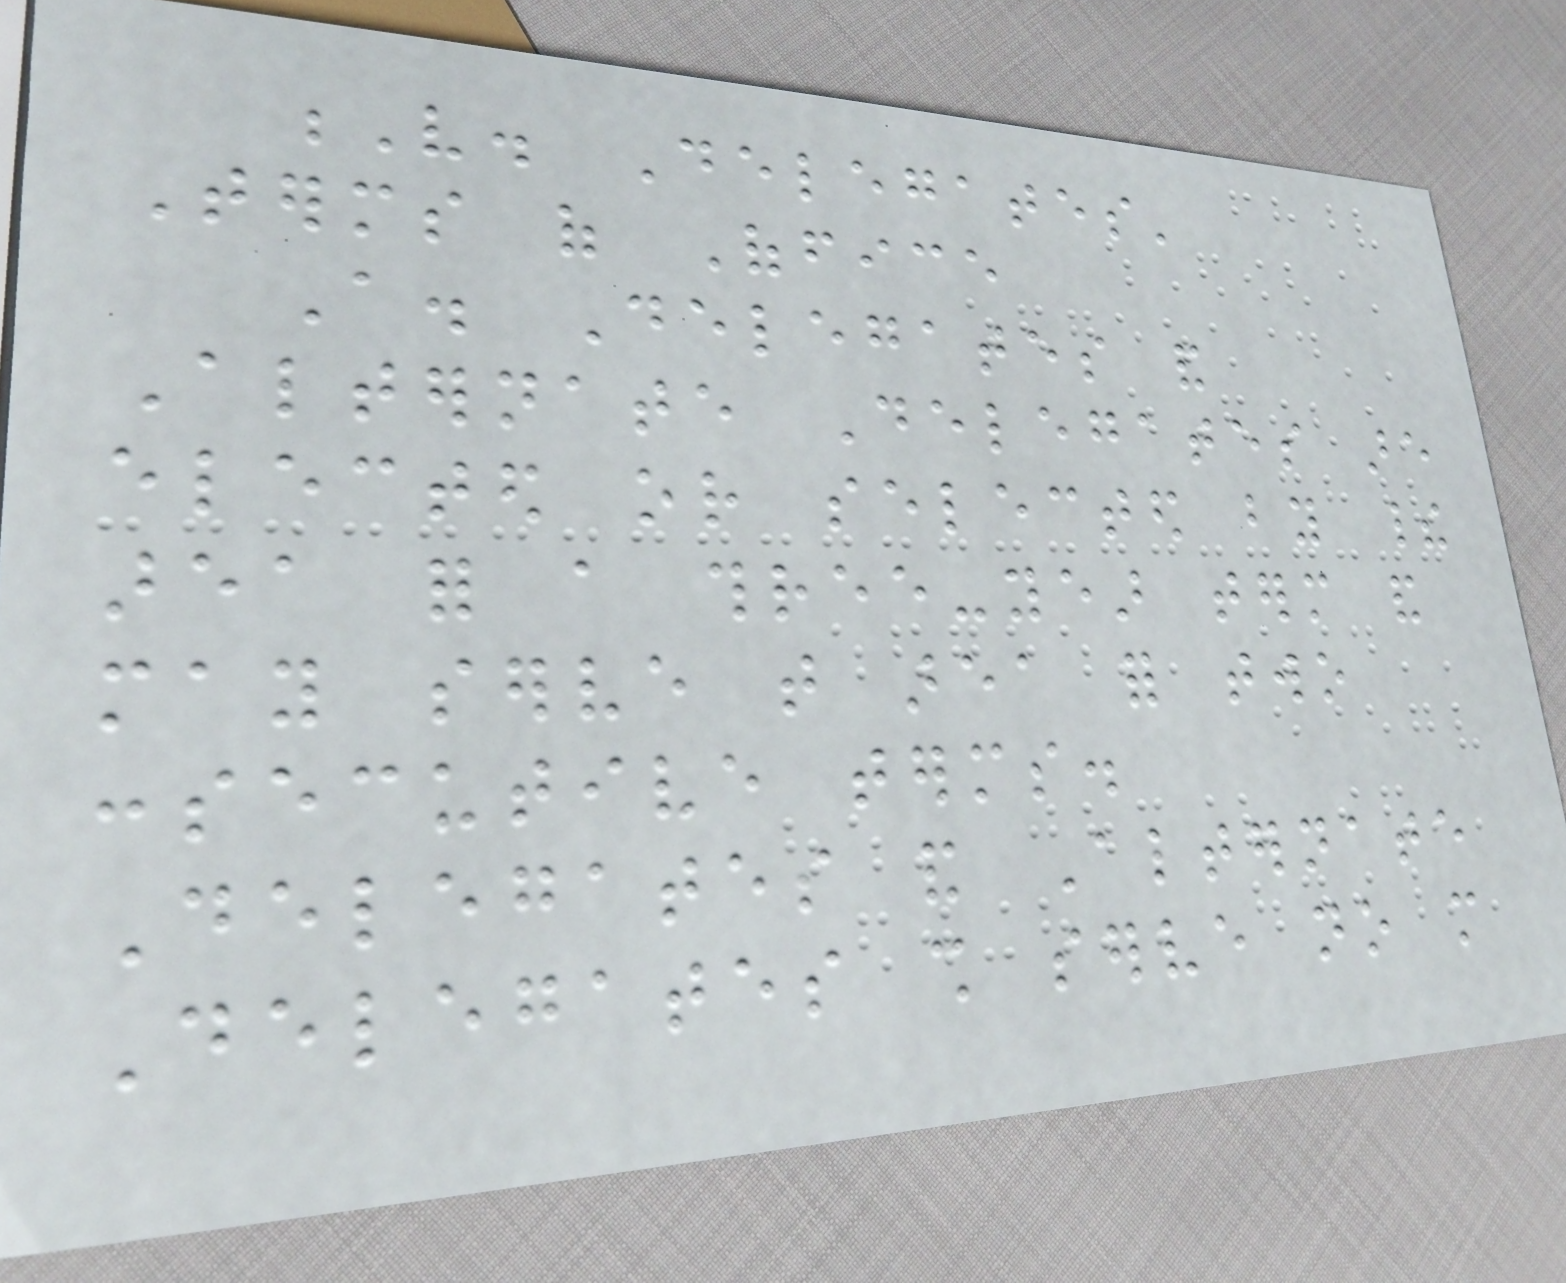V. Delegates'
Terms of Office
A. Delegates and
Alternate Delegates are
elected or selected by their
area for a three-year term and
may serve that area for two
consecutive terms.
Delegates and Alternate
Delegates shall serve no more
